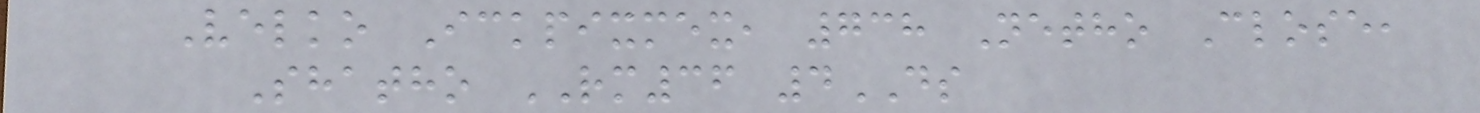Velko Ickpixmex, 738 Netho Close,
Shatho RM36 4DS
